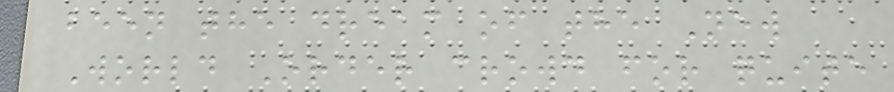been the dream of the New
World Order crowd for quite
